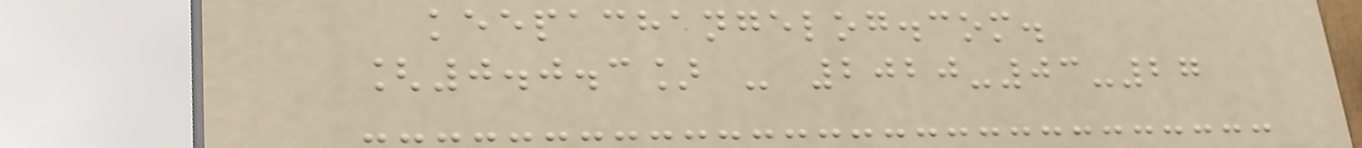keepachangelog.com.
[0.0.3] - 2020-03-27
